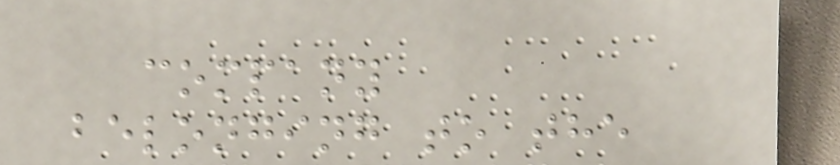company
belonging to the
